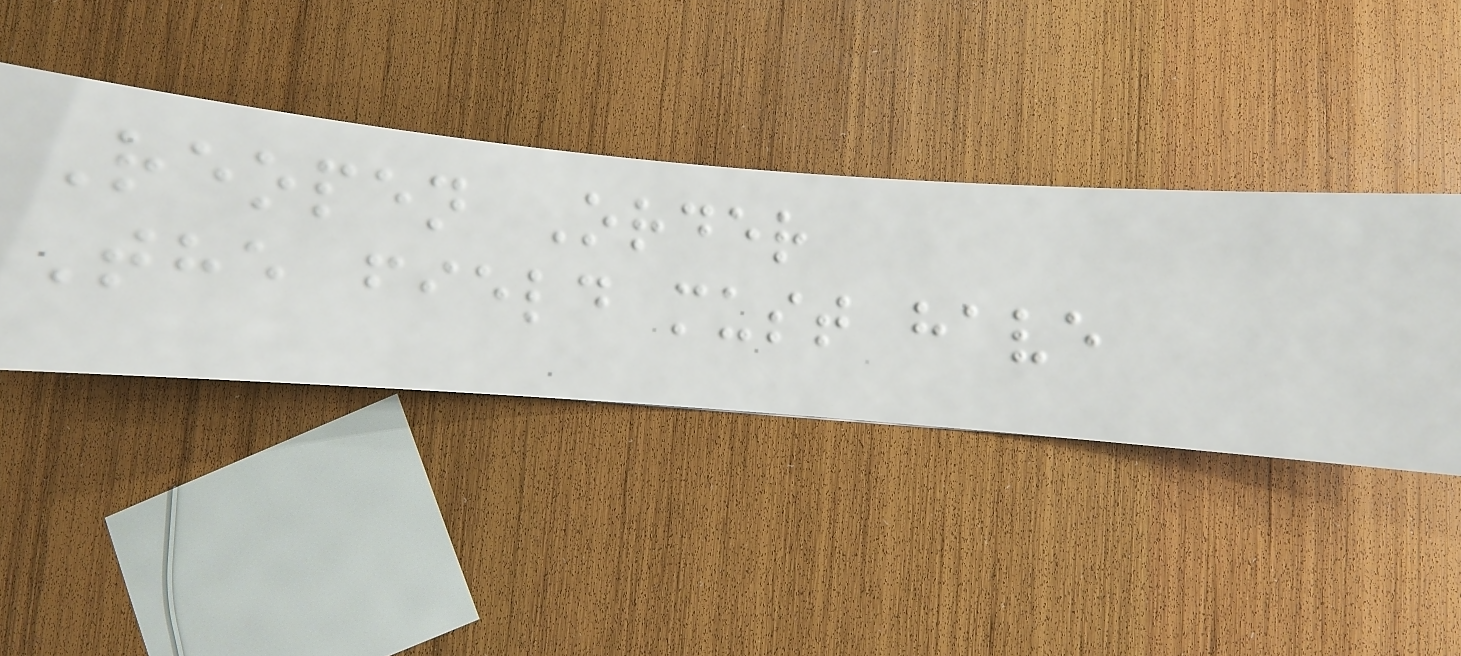Reopen Order
The field must have
